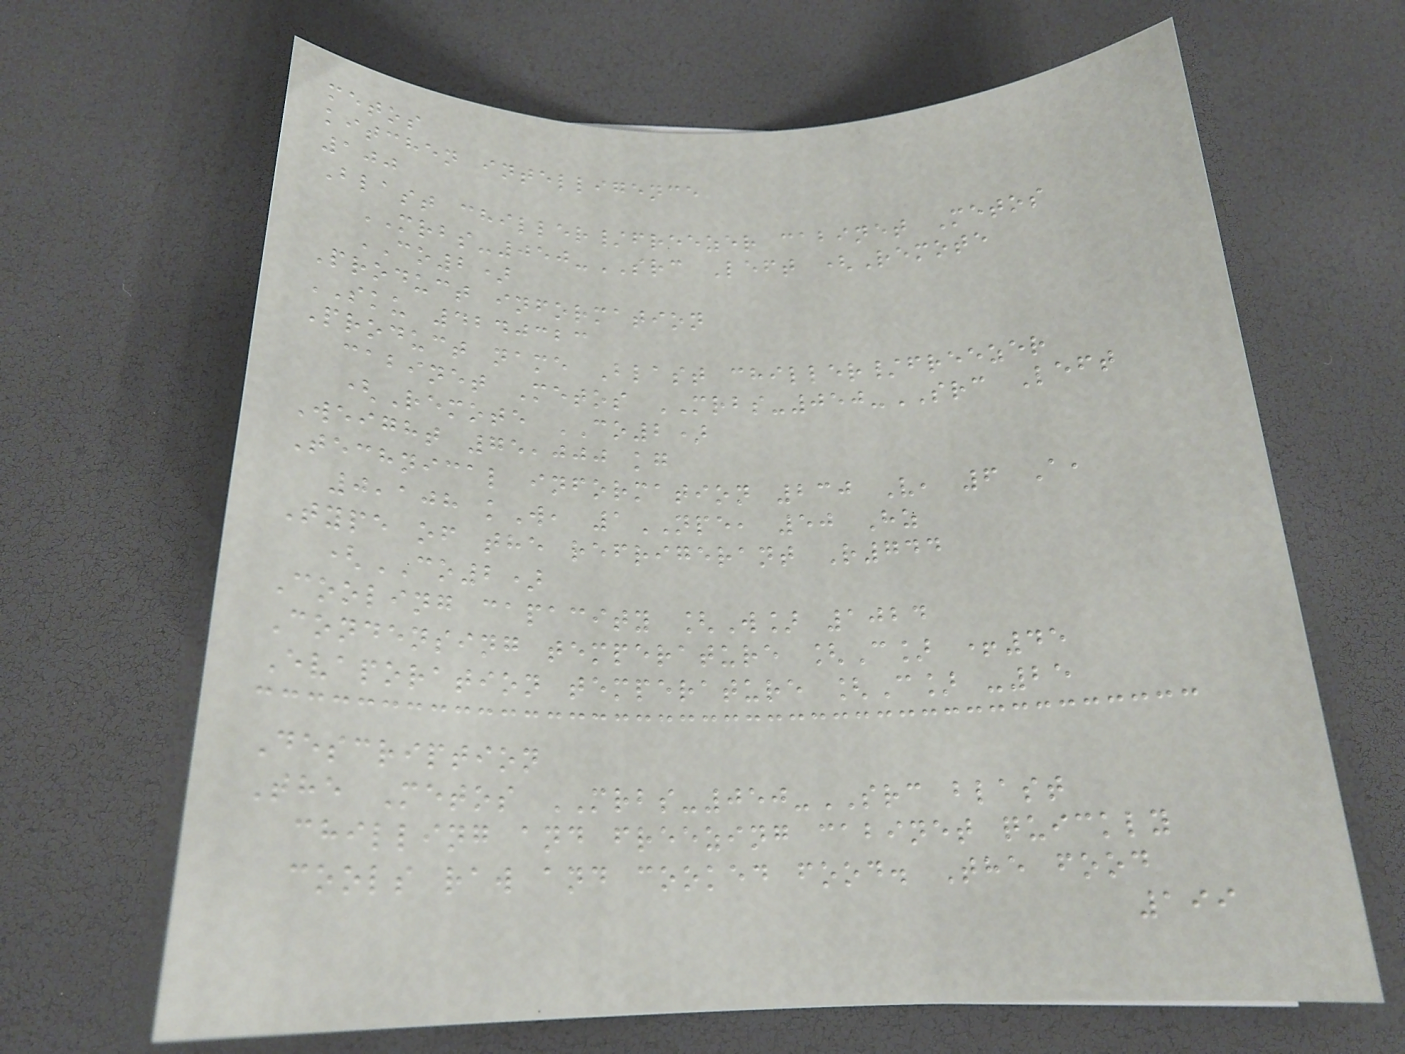metos
kitchen intelligence
100
Blast chiller/freezer cabinet Metos
MRBS-050-SRC Left (Remote
CO2)
Product information
SKU 4240323
Product name Blast chiller/freezer
cabinet Metos MRBS-050-SRC Left
(Remote CO2)
Weight 75,000 kg
Technical information 230 V, 6 A,
0,108 kW, 1NPE, 50 Hz
Type of the refrigerant R744
(CO2)
Cooling capacity [W] 1024
Condensing temperature [C] +45
Evaporation temperature [C] -25
Description
The Metos MRBS-050-SRC blast
chilling and freezing cabinet quickly
cools raw and cooked food. The food
199
